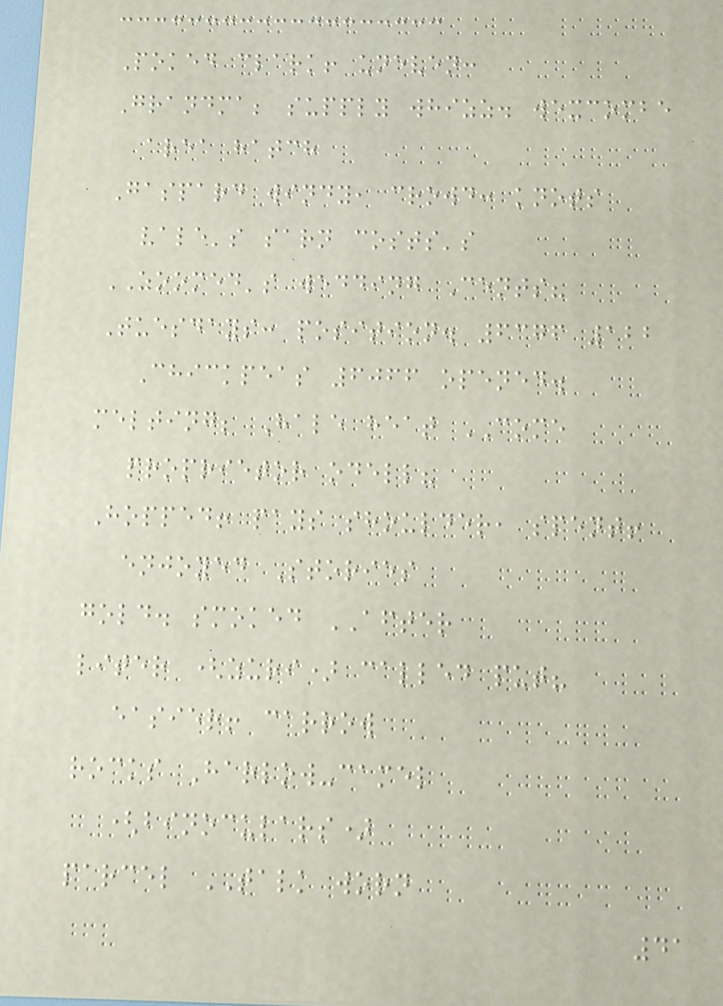Poked clark! uneven:
Grandma; supply whizz. wexcombe
area hatch
Gaspard windy, crowd: knots
vale's sarn costs's
ZOOMED's wedding Cents?
Tuesdays: position. 6376 122
Chickpeas 6066 opened.
melting; Hale heat COME
proprietor odell?
Hopped! pays shoulder, spent!
enjoyed Stories
gold. smoked AFTER
liter (zuri) called put?
easier! carrow
rocks Harlow-camel
(binoculars)
parcel TALK worn
41
